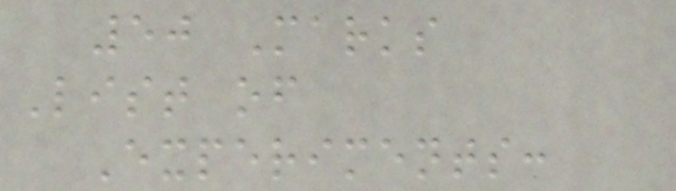50 Marks
List of
Experiments:
